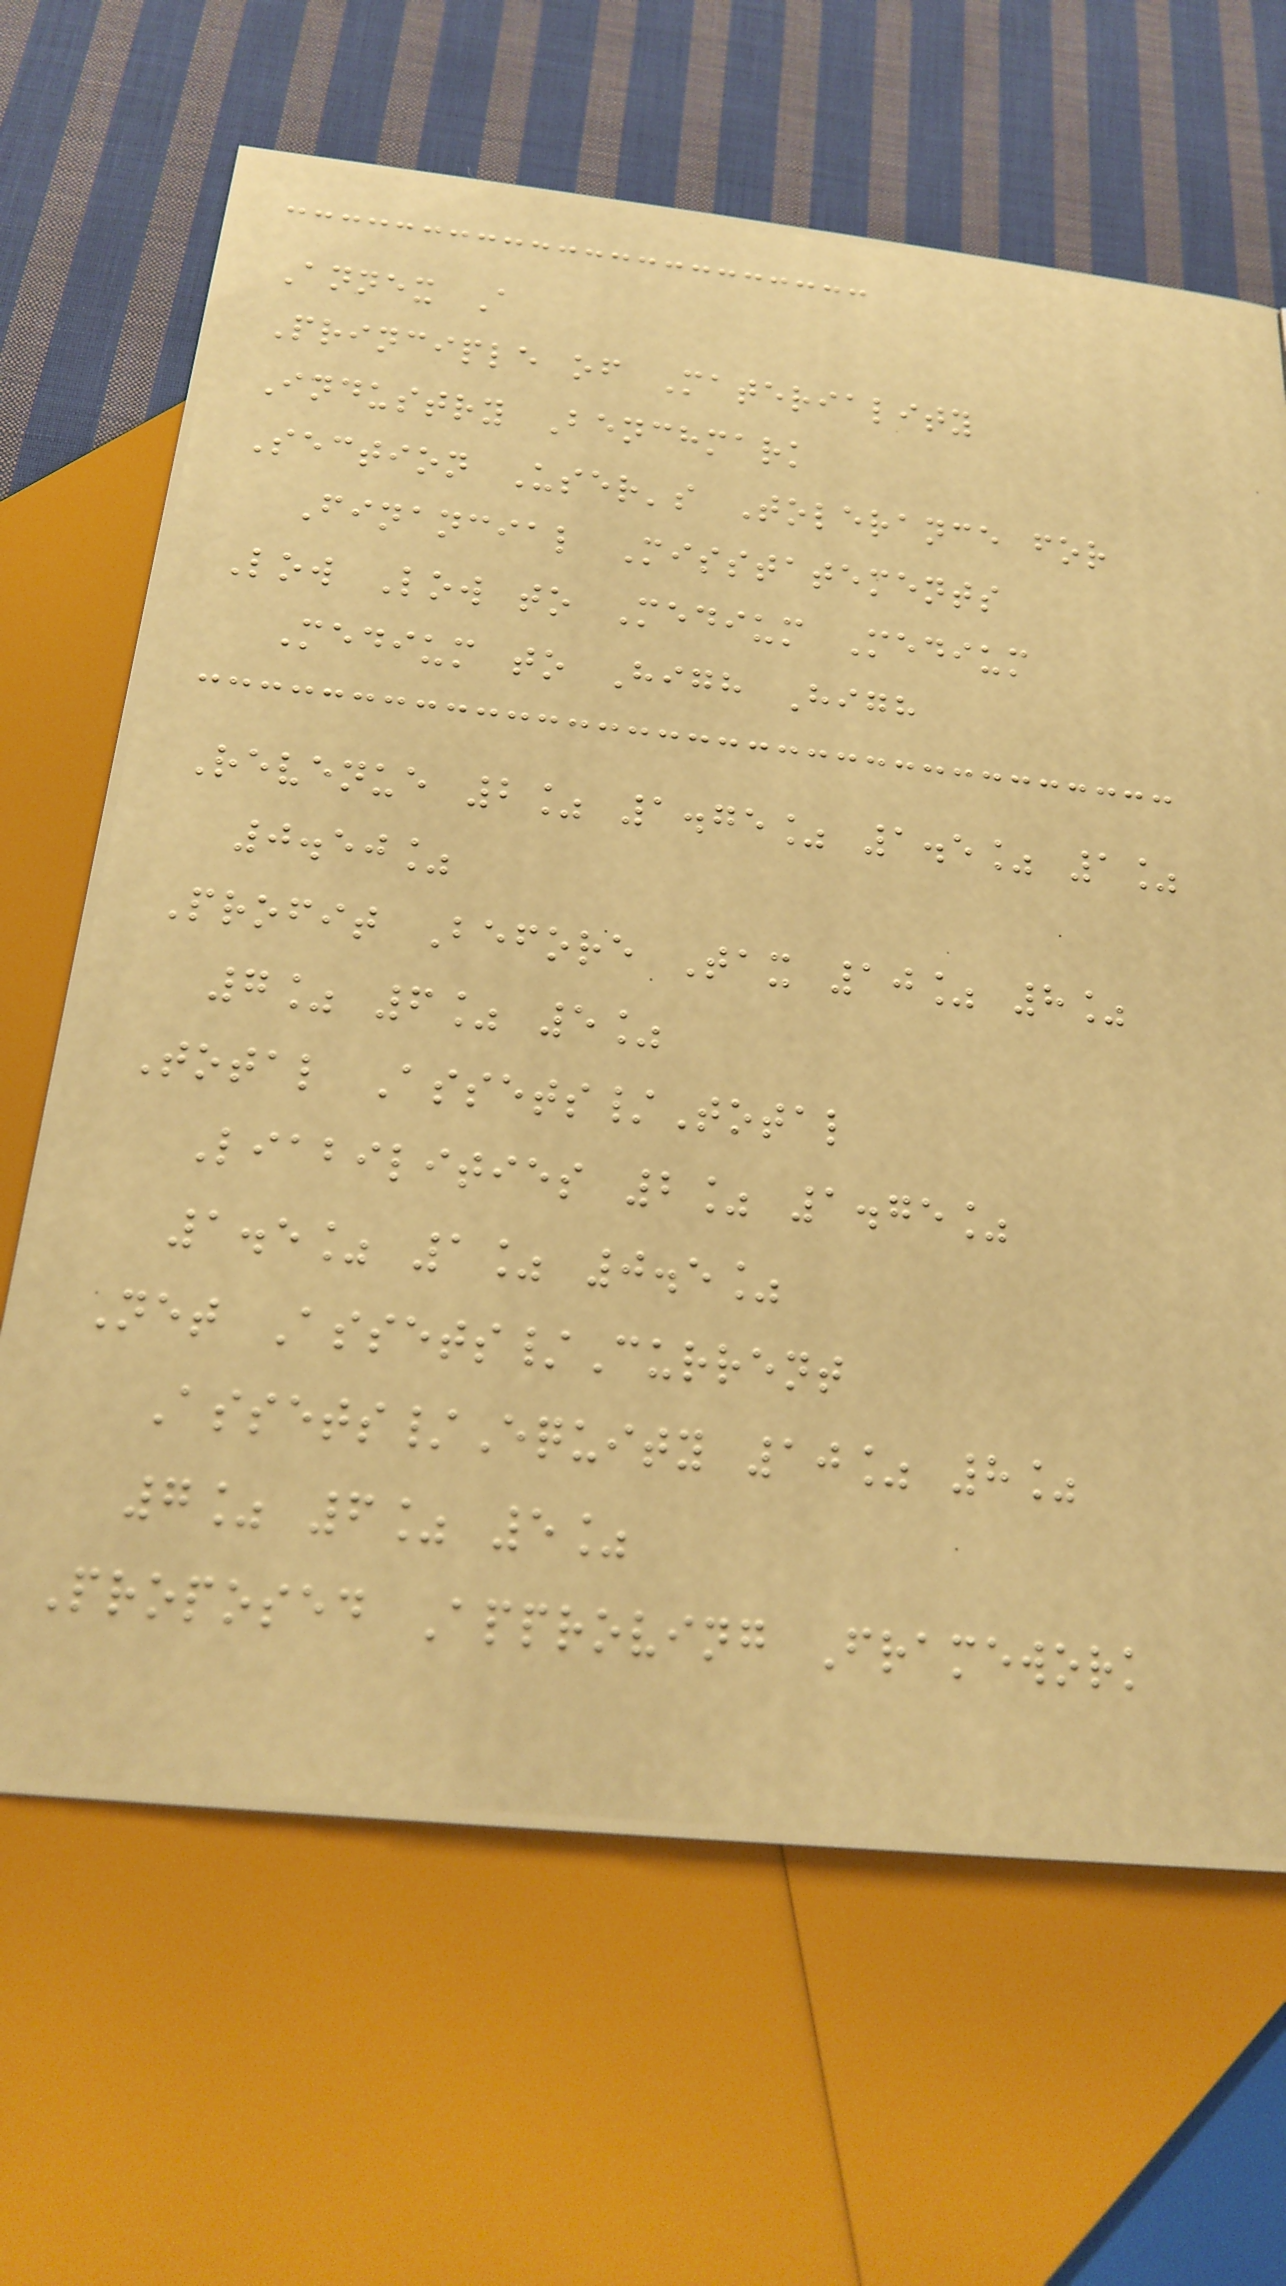Annex A
Principle of Materiality
Industry Benchmark
Section User's Tolerance for
Financial Misstatements
Low Low to Medium Medium
Medium to High High
Revenue 2% 1.75% 1.5% 1%
0.50%
Profit Before Tax 10% 8%
7% 6% 5%
Total Assets/Total
Liabilities 2% 1.75%
1.5% 1% 0.5%
Net Assets/Current
Assets/Equity 10% 8%
7% 6% 5%
Proposed Approving Framework
